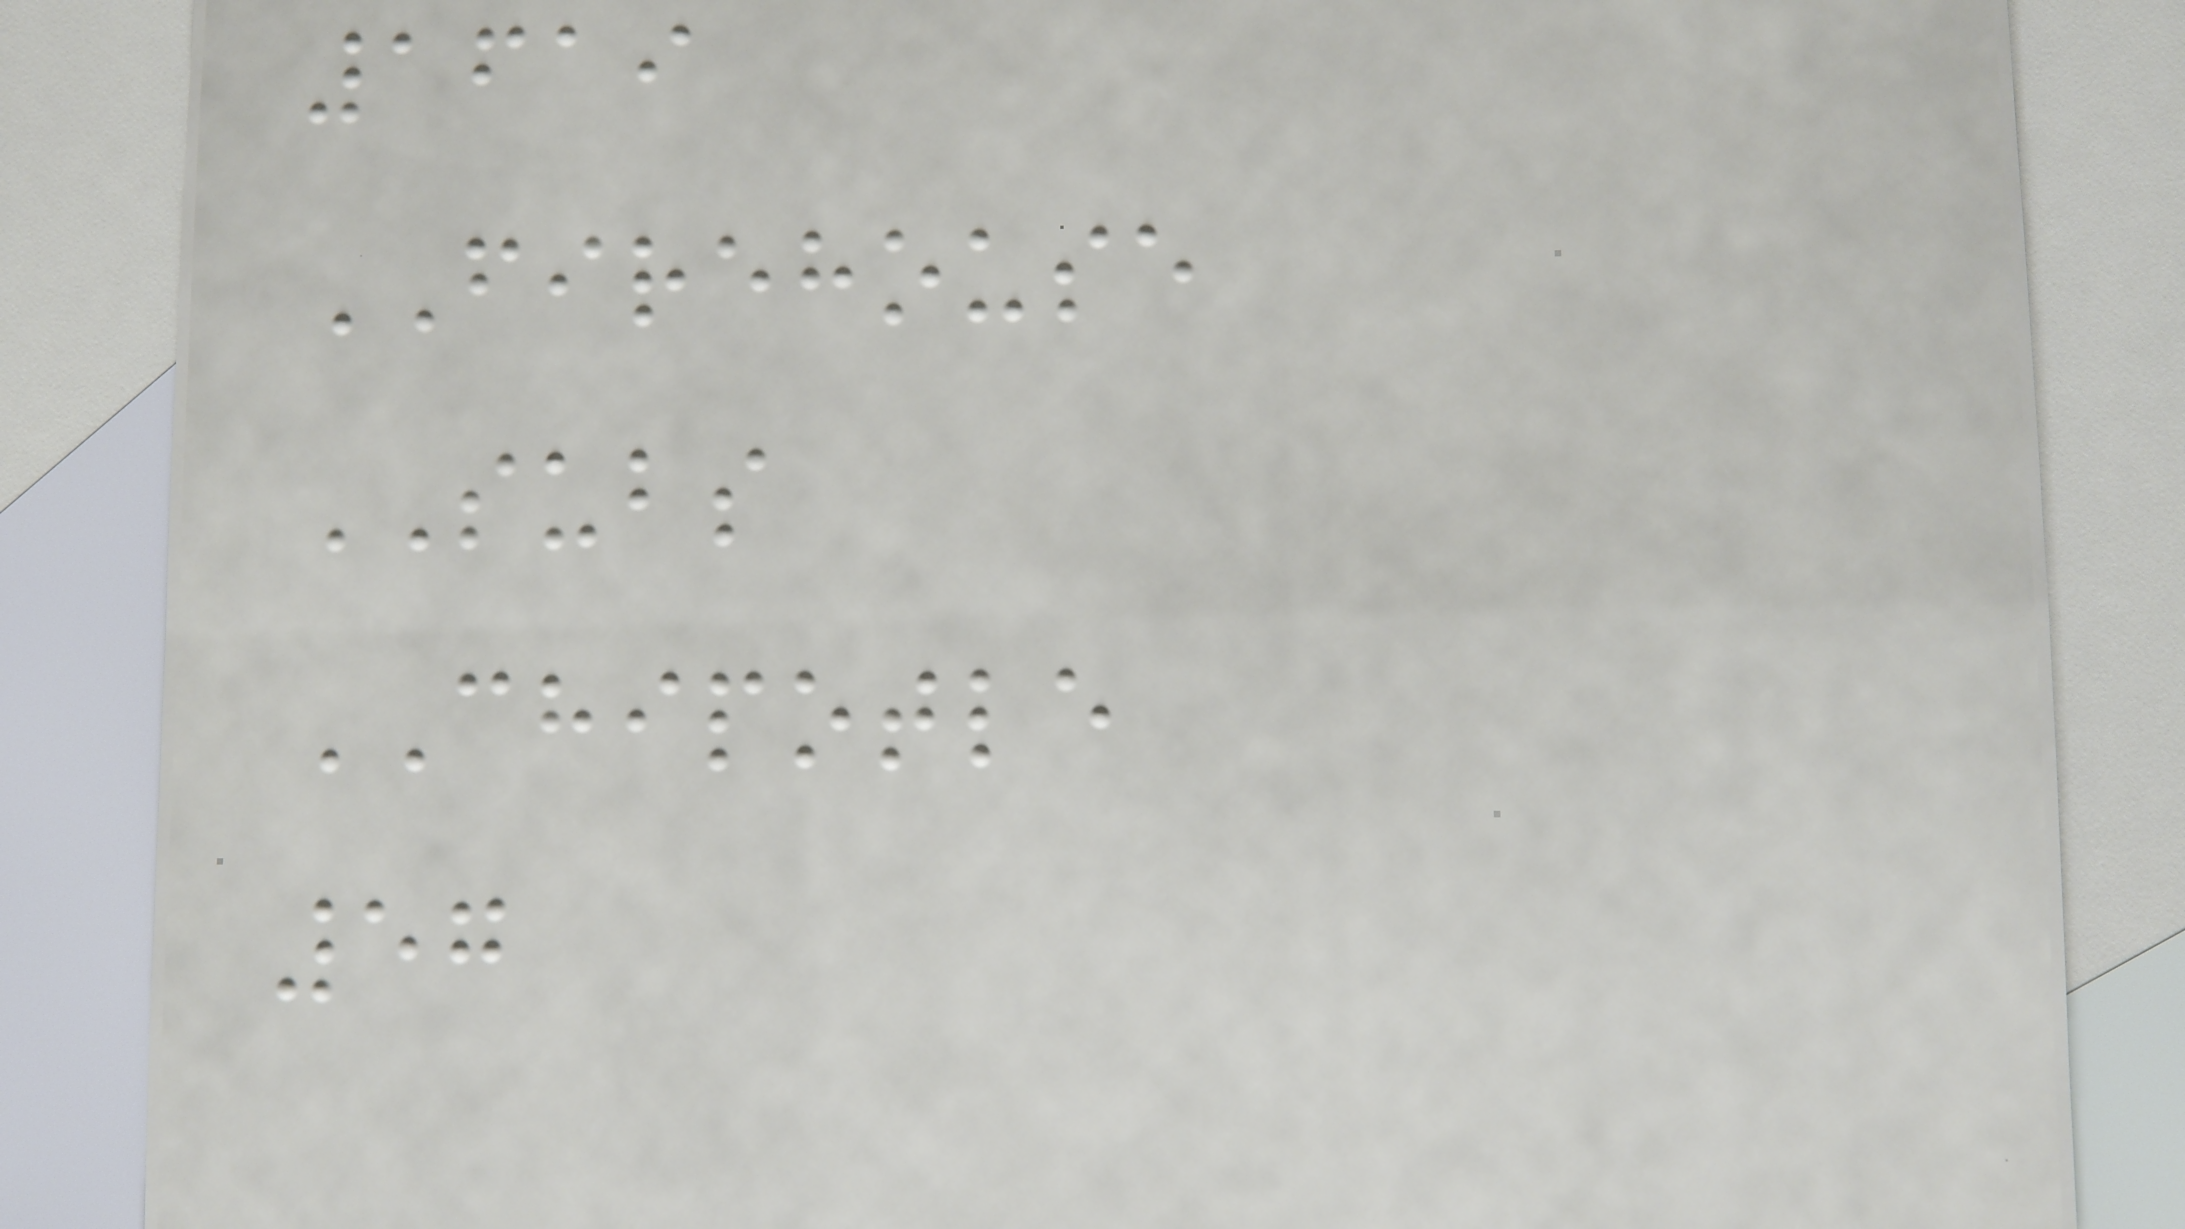1619
FIREHOUSE
SUBS
CHIPOTLE
57
